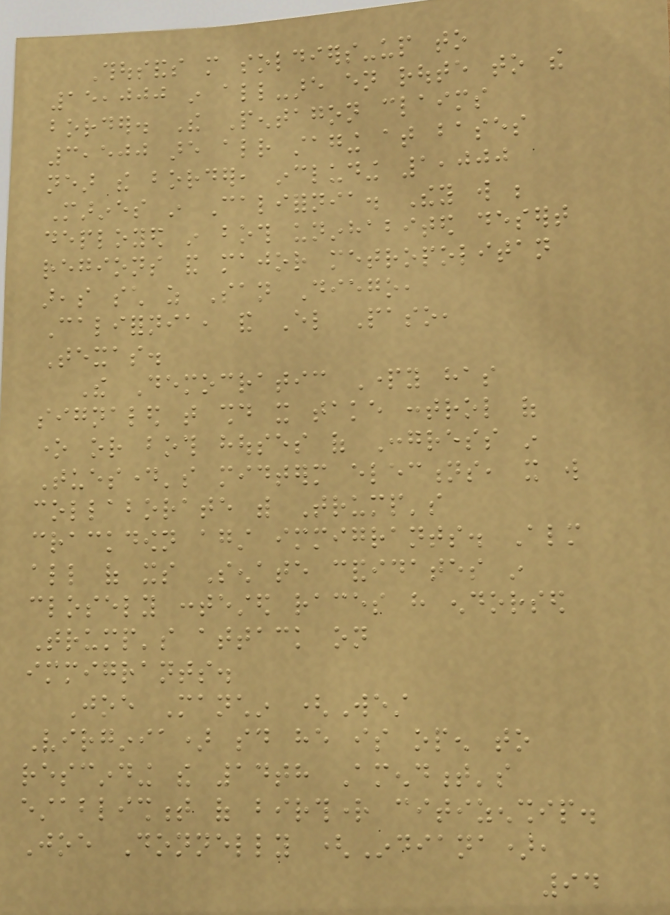Thousands more soldiers-up to
15,000 in all-are en route to the
border. The Pentagon claims
3,500 are already staging at bases
near the border, including 1,000
Marines in California. They will be
deployed in both uninhabited desert
regions and major metropolitan
areas such as San Diego,
California, and El Paso,
Texas.
The Democratic Party has
signaled that should it take control of
one or both houses of Congress in
Tuesday's midterm elections, it will
collaborate with Trump's
crackdown against immigrants. Almost
all of its Senate candidates in
closely contested races have endorsed
Trump's attack on
immigrants.
Joe Manchin (West
Virginia) said he is open to
rescinding the 14th Amendment's
establishment of birthright citizenship.
Joe Donnelly (Indiana),
94
